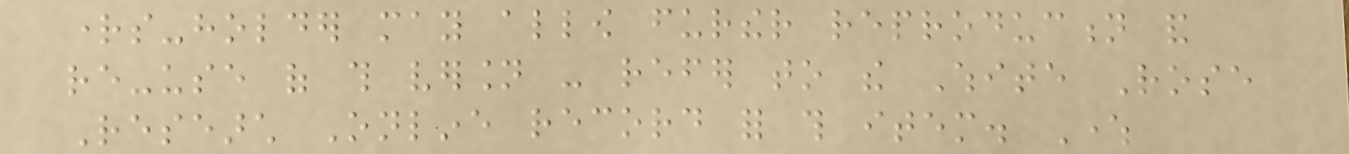rights-holder may allow further reproduction and
re-use of this version - refer to the White Rose
Research Online record for this item. Where
